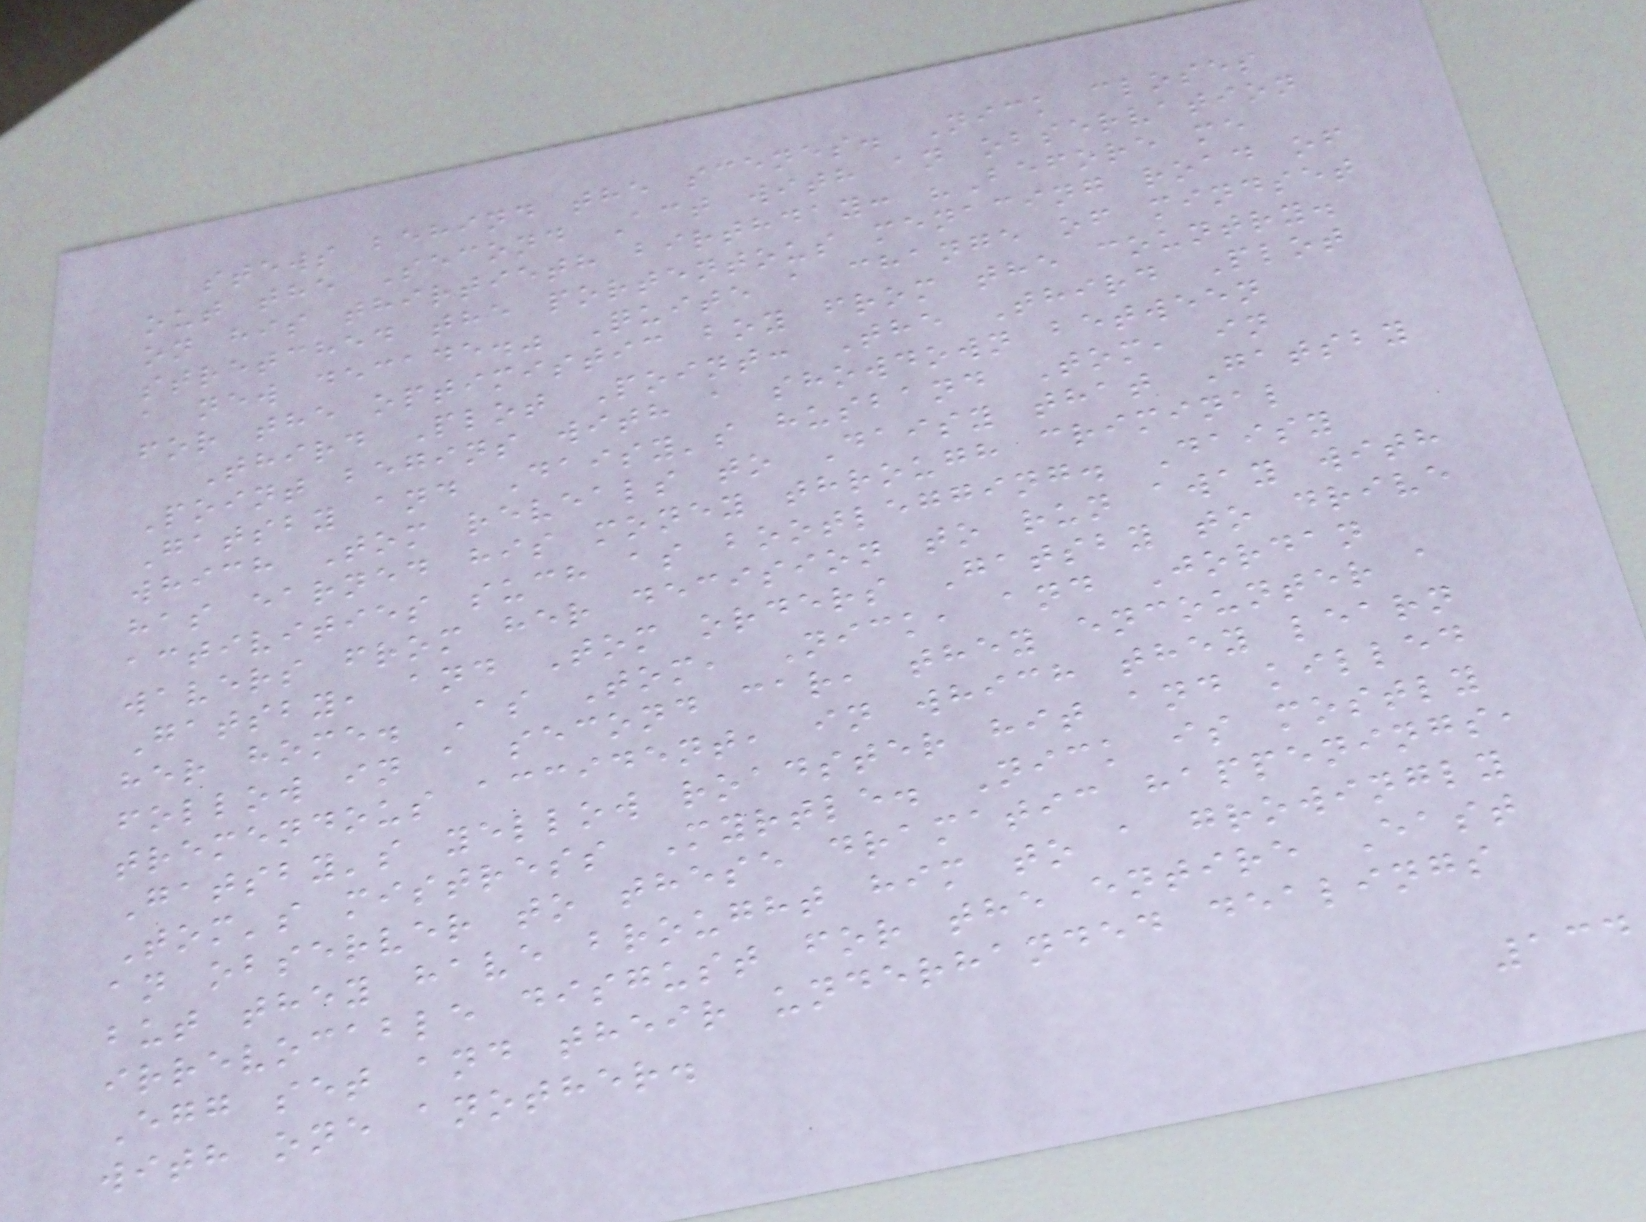stews behind the scenes. Nick closes
out the Second Act with an observation
on his thirtieth birthday: "Before me
stretched the portentous menacing road of
a new decade." Quite a change of mindset
for the optimistic boy from the country.
Third Plot Point: The Third Plot
Point begins with a showdown between
Gatsby and Daisy's husband Tom, in
which Tom reveals to Daisy that Gatsby
has earned his money through criminal
activities such as bootlegging. Daisy
wavers from her decision to run away with
Gatsby, and Tom orders Gatsby to drive
her home. As Tom, Nick, and Jordan
follow in a second car, they encounter a
tremendous accident, in which they learn
Gatsby's yellow roadster hit and killed
Tom's mistress Myrtle. Nick is mostly
an observer to these dramatic happenings,
but they have brought him to a growingly
irrevocable disgust for the entire East
Egg set and their underhanded dealings
with one another.
134
